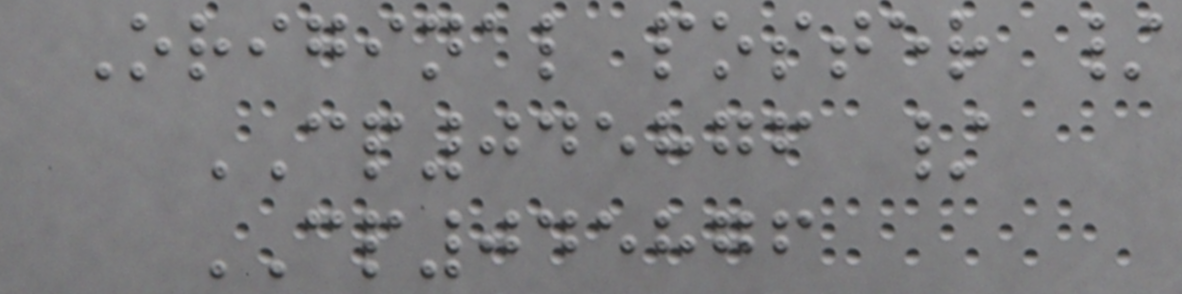Original poster /
CP045876 /
CP045876
